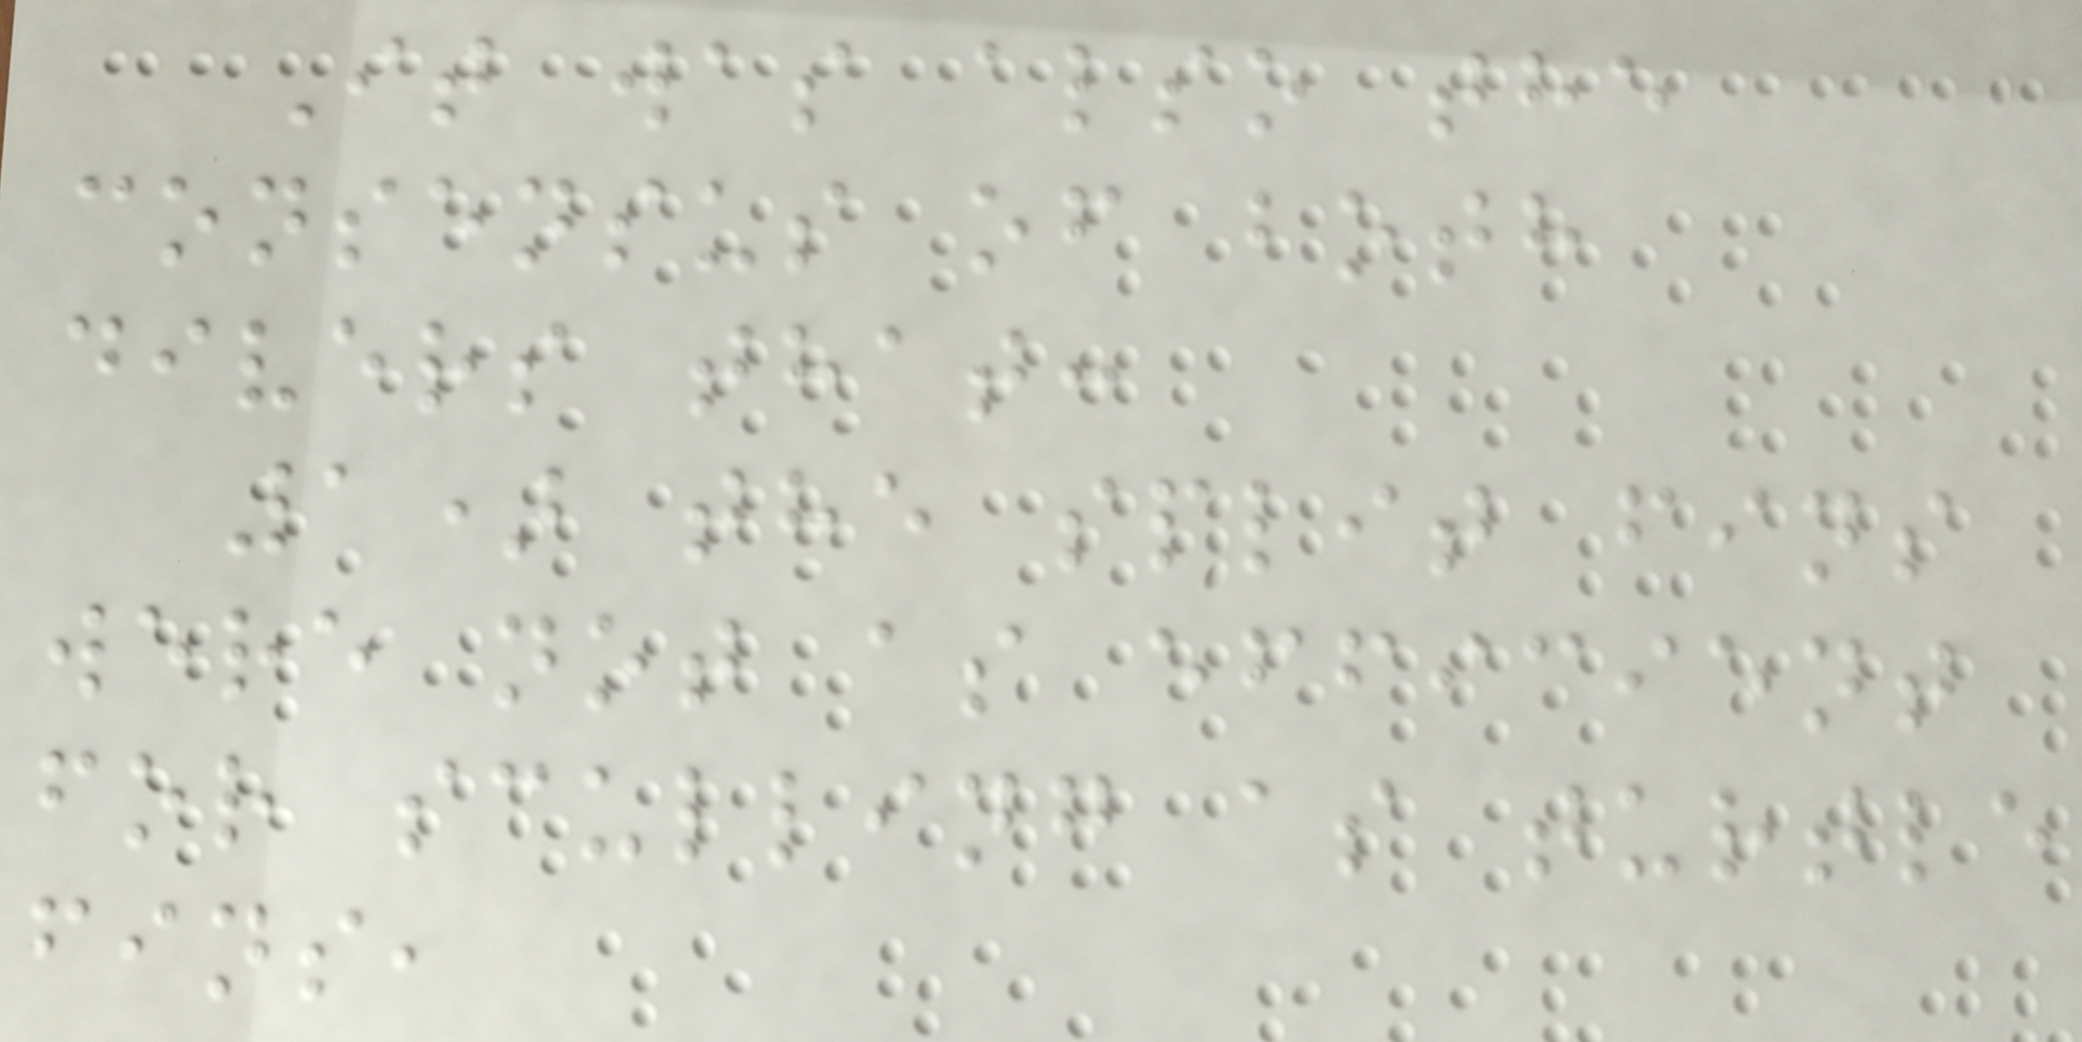It was also the
consensus of both
divers that:
1) the split fins
were not as efficient
for sculling as turtle
fins,
